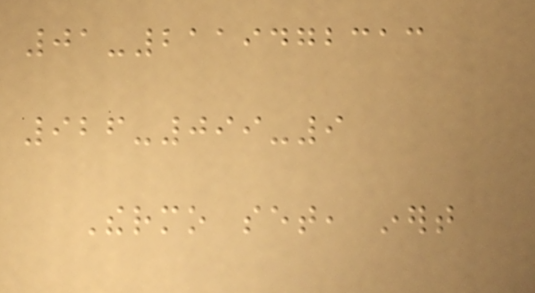01-2119472313
926-099-9
Thermo set, inert
